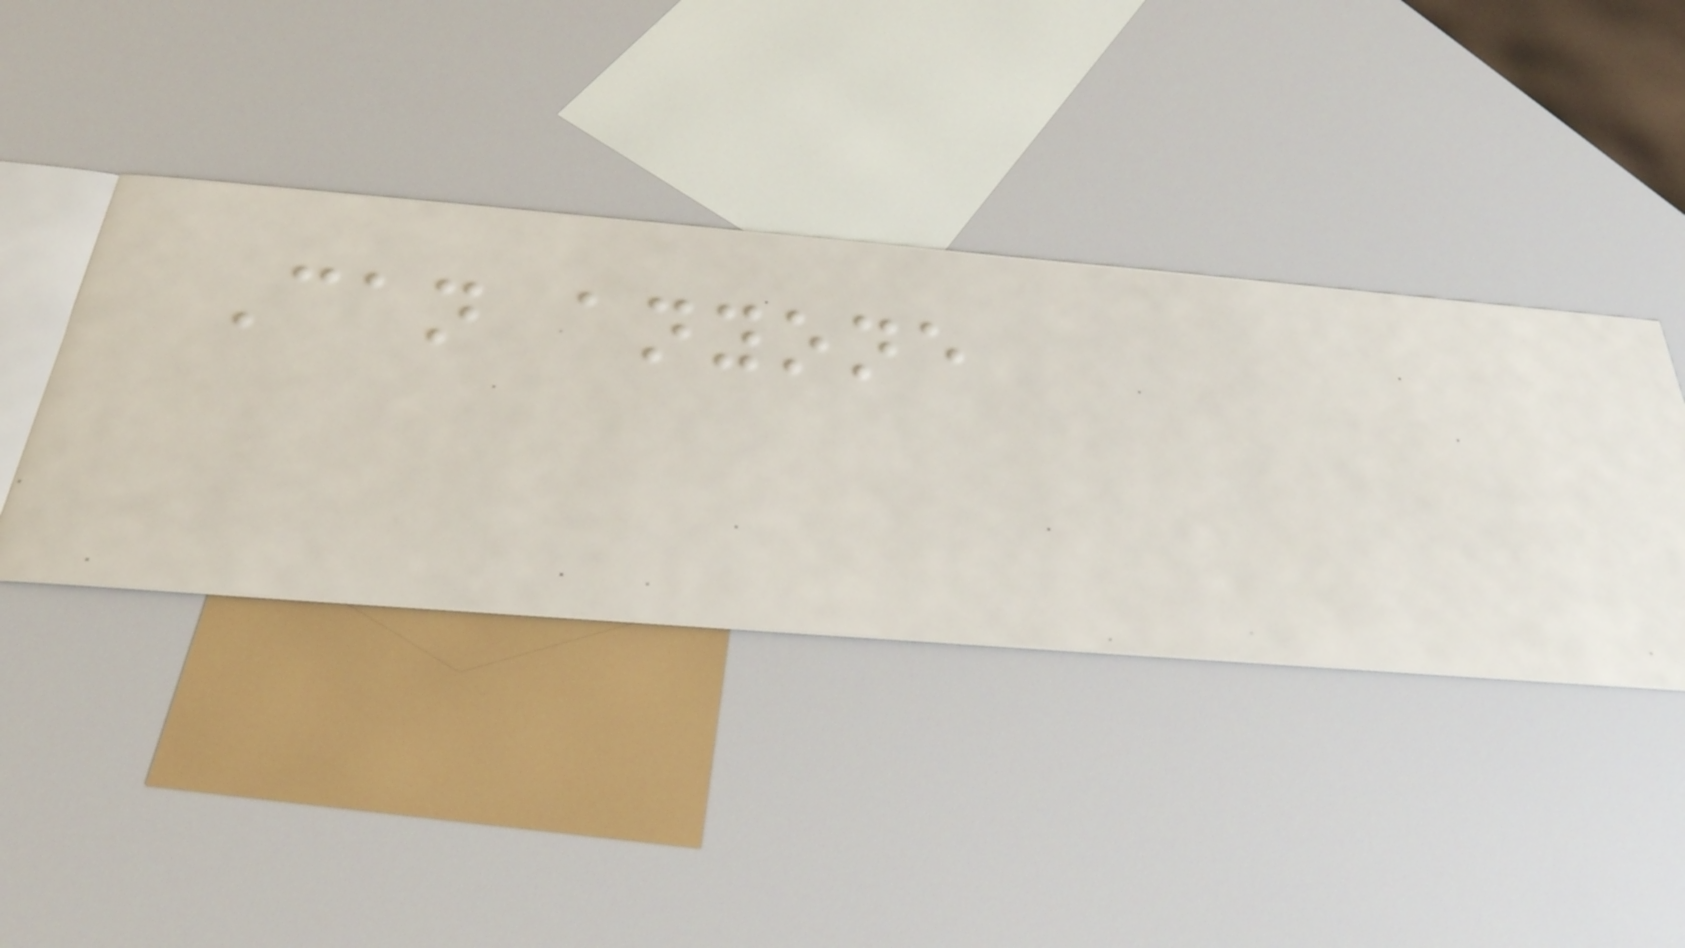Can anyone
